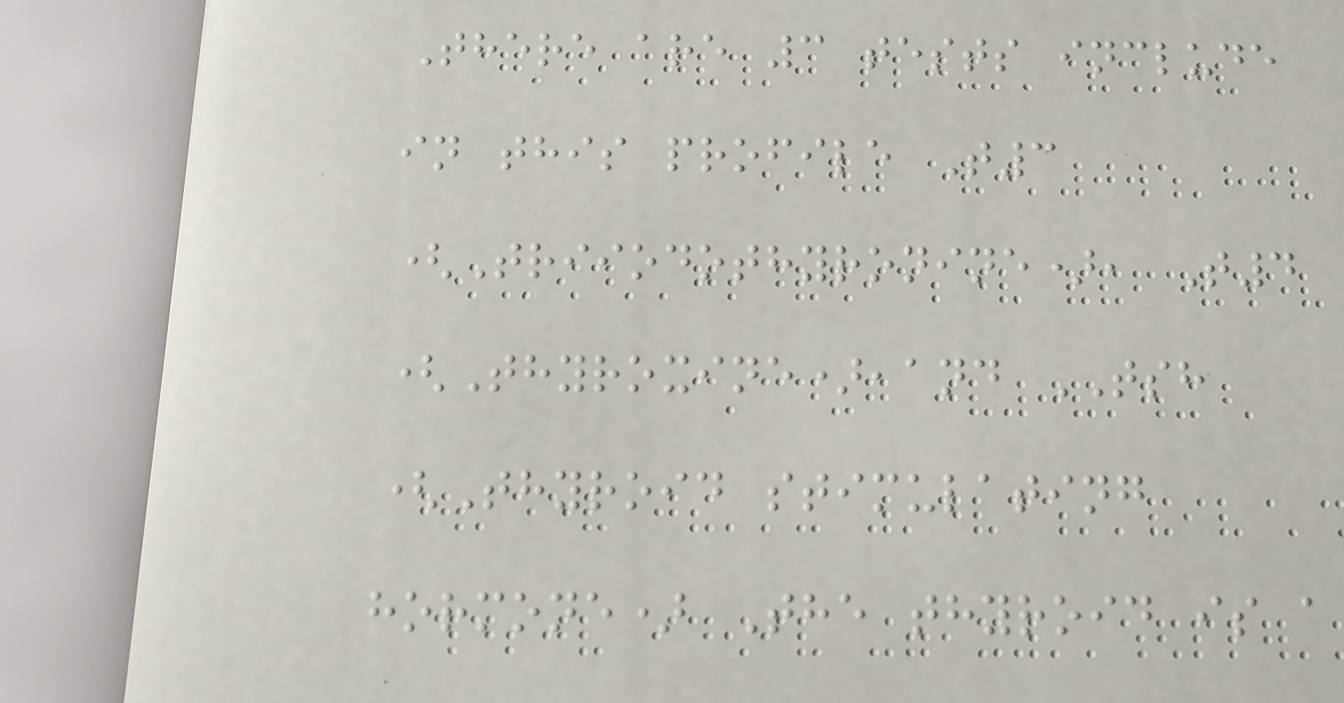There are 3 tests include
in this profile T3
(Triiodothyronine), T4
(Thyroxine),and TSH
(Thyroid stimulating
hormone) The thyroid is a
